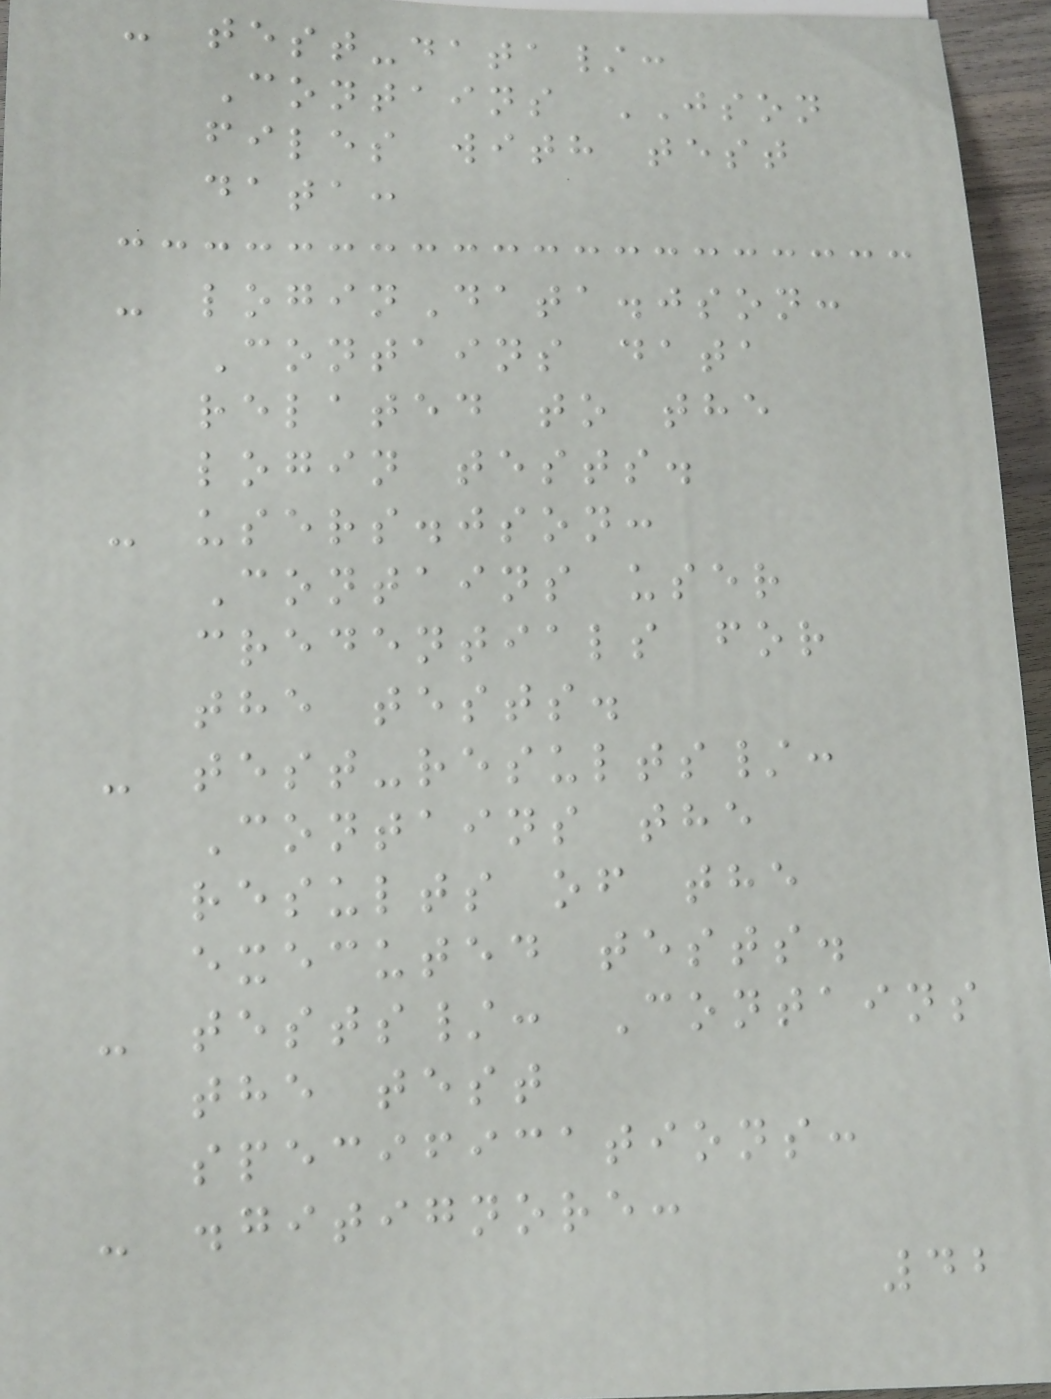- test-data/:
Contains JSON
files with test
data:
- loginData.json:
Contains data
related to the
login tests.
- users.json:
Contains user
credentials for
the tests.
- test-results/:
Contains the
results of the
executed tests.
- tests/: Contains
the test
specifications:
- .gitignore:
42
